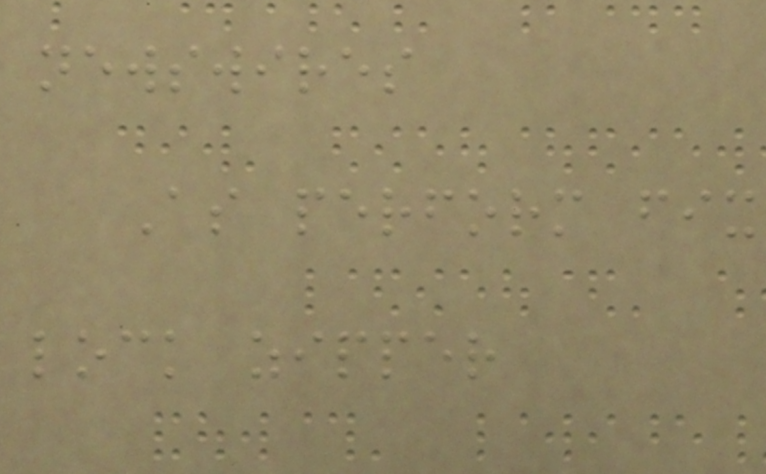newswires
As perform fix
lock zipper
